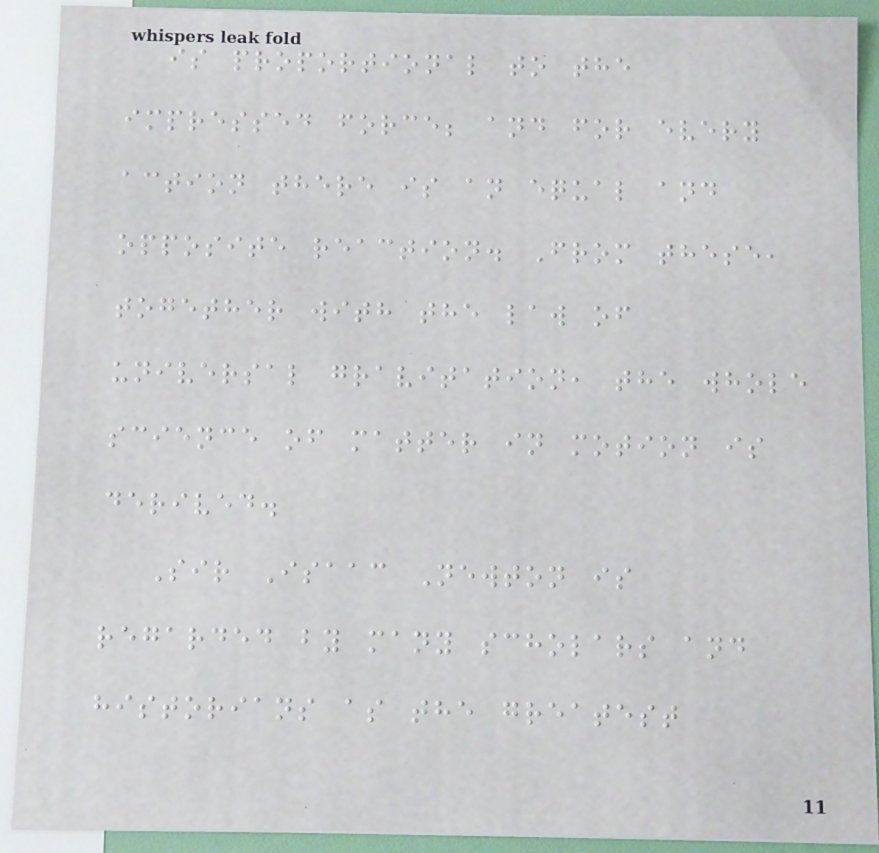is proportional to the
impressed force; and for every
action there is an equal and
opposite reaction. From these,
together with the law of
universal gravitation, the whole
science of matter in motion is
derived.
Sir Isaac Newton is
regarded by many scholars and
historians as the greatest
